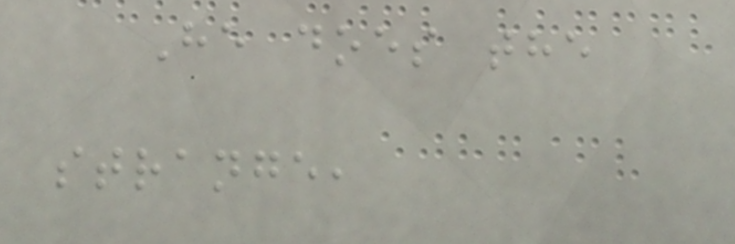He does the
strange,
